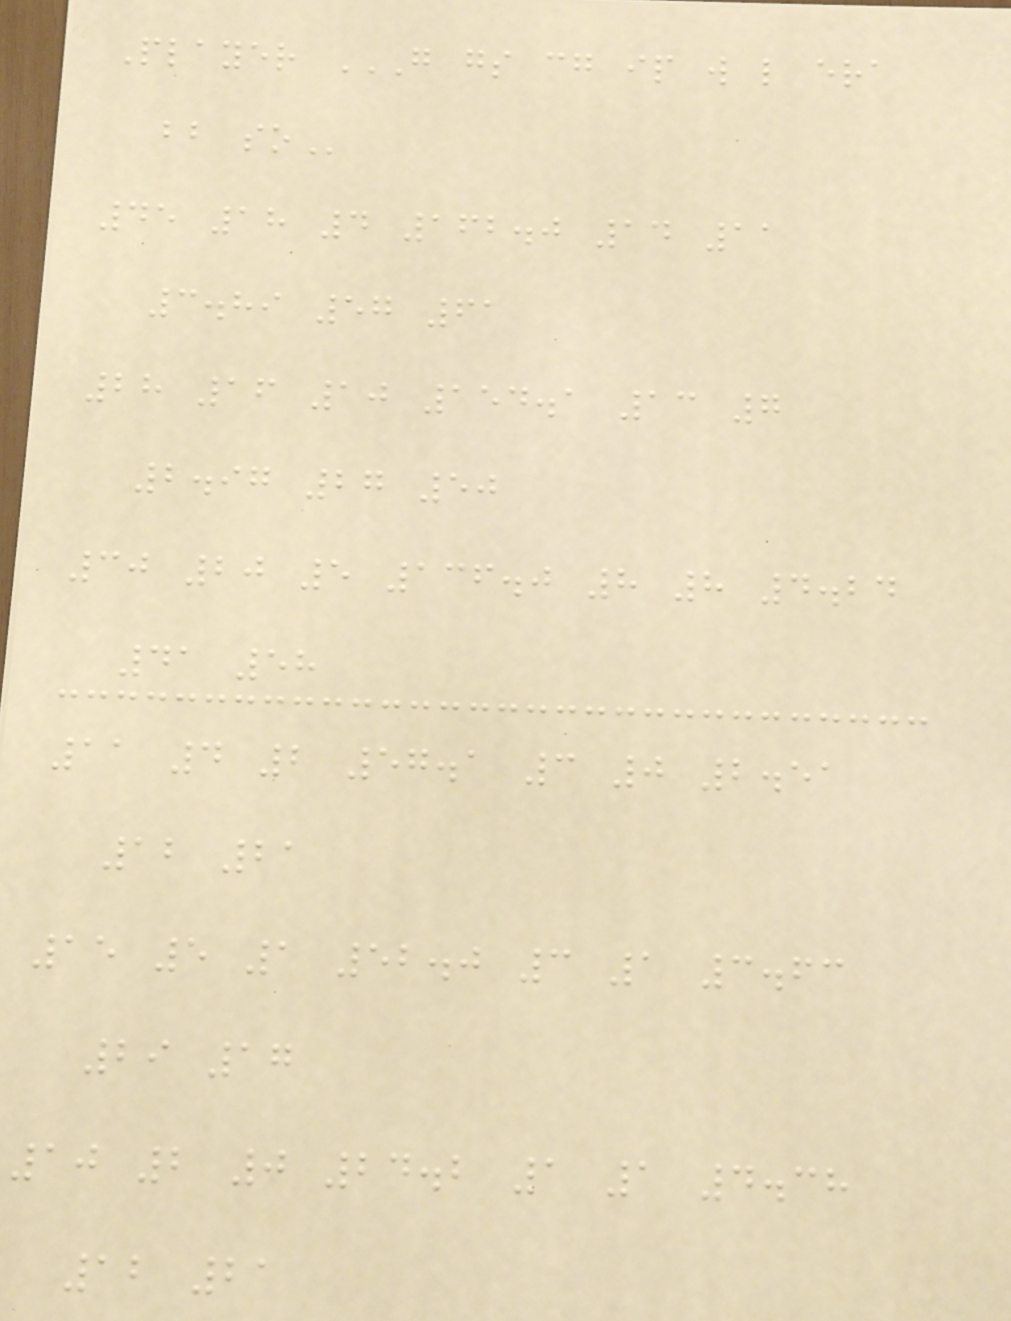Player G GS CG IP W L ERA
BB SO
45 18 4 162.0 14 11
3.89 57 61
28 16 10 154.1 13 7
2.97 27 50
30 20 5 136.0 8 8 4.24
41 58
11 4 2 57.1 3 0 2.51
12 21
15 5 1 52.0 3 1 3.63
29 17
10 2 0 24.2 1 1 4.38
12 21
